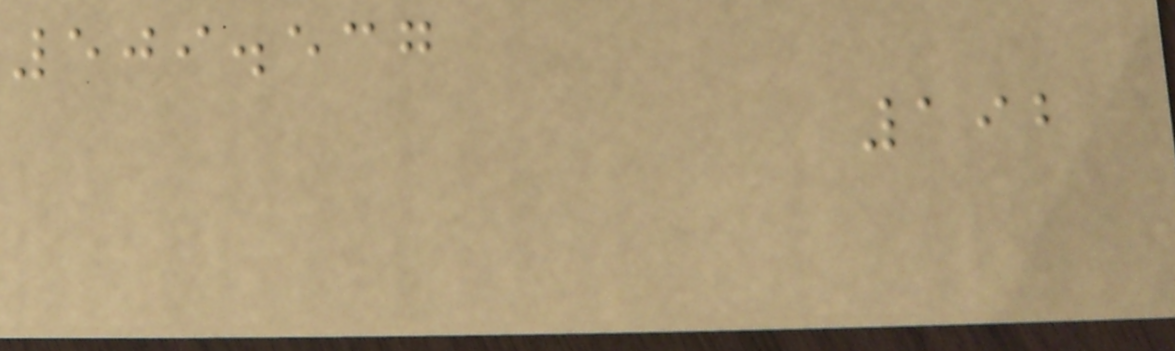509.537
192
